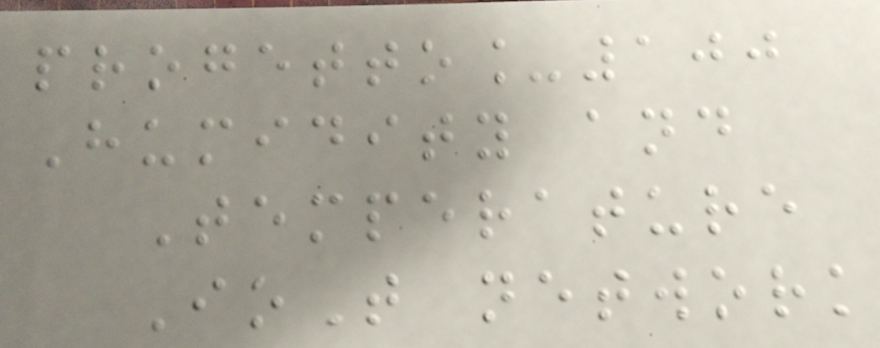progetto_100
Humidity and
Temperature
IoT network
